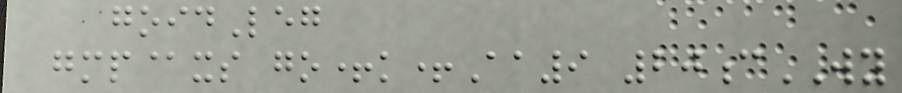goidLeg
gmp@xs go+k+Aa9 20cWY
